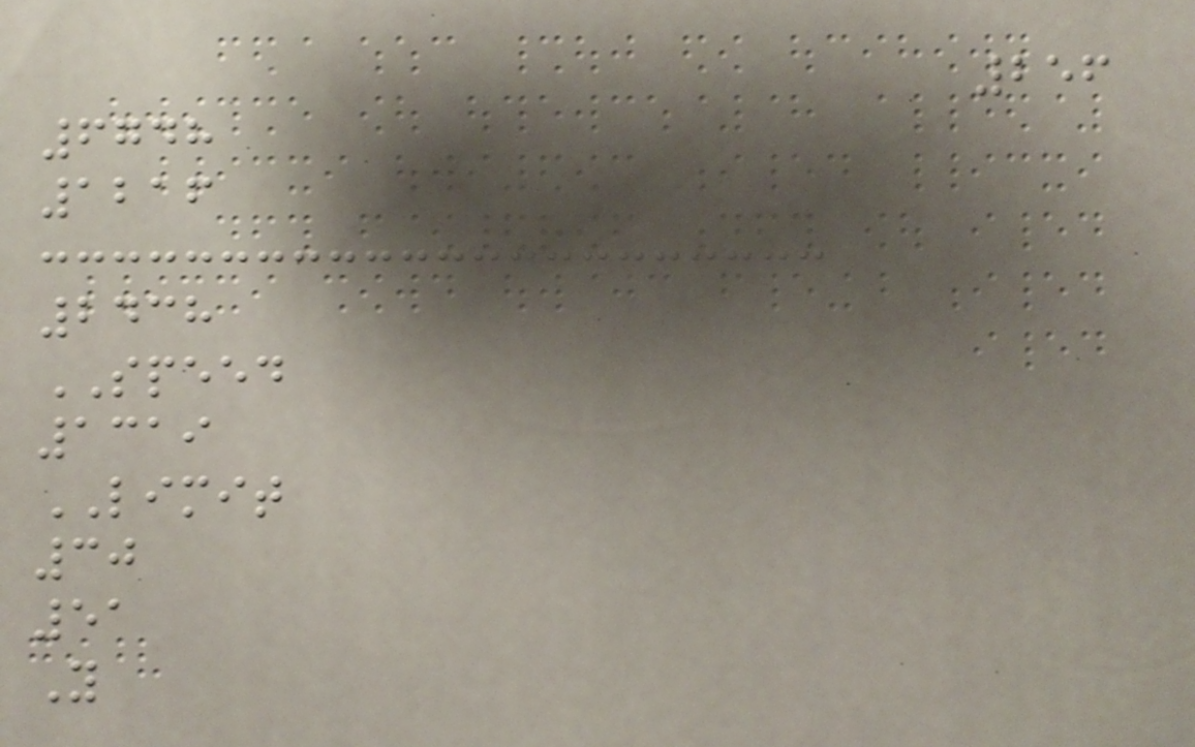256
6748
1216
2438
SPEED
1319
LIMIT
30
51
Y
